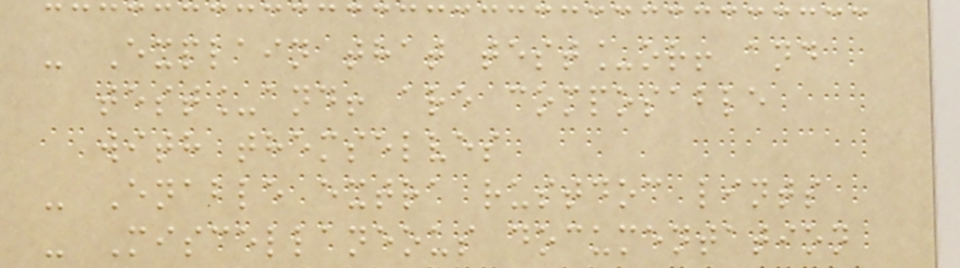- Explain that test_or! and
test_and! are composable
with themselves
- Enable extra rustdoc lints
- Miscellaneous documentation
